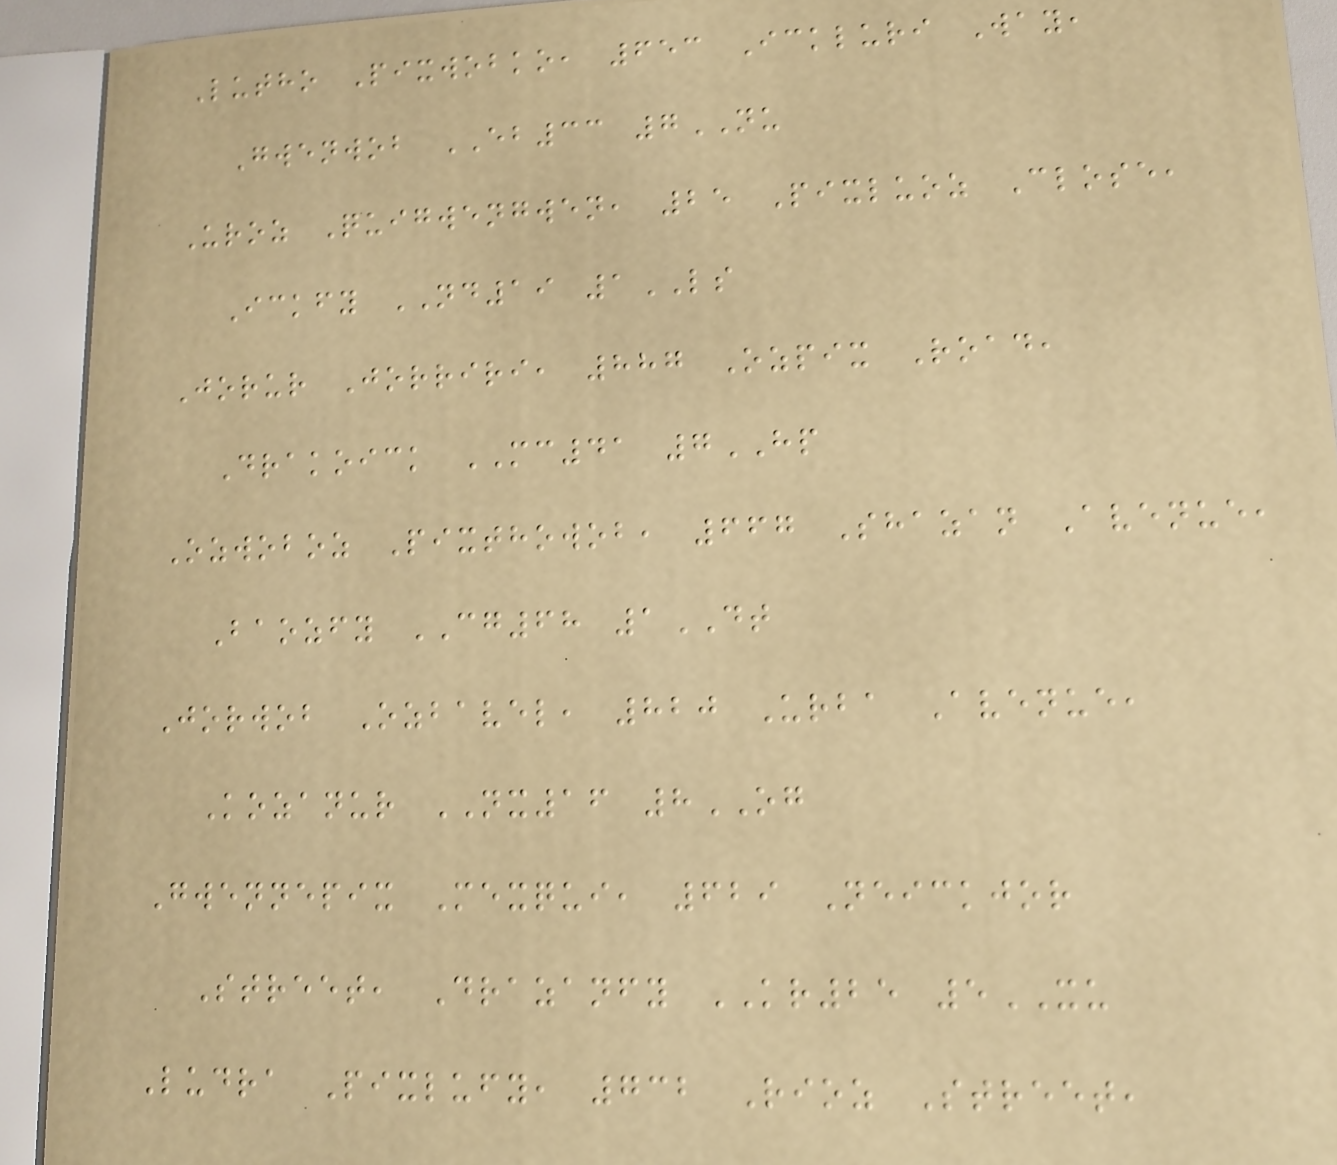Lutho Pixwobko, 653 Ickluri Way,
Gwenwob EB33 7NU
Uroz Quigwengwen, 25 Pixluoz Close,
Ickfy ND19 1LS
Jorur Jorriri, 887 Ozpix Road,
Drakoick MC41 7HP
Ozwoboz Pixthowob, 667 Shazan Avenue,
Baozfy CG68 1DT
Jorwob Ozbavel, 820 Urba Avenue,
Kozanur NX16 8OG
Gwennepix Mexqui, 629 Neickjor
Street, Drazanfy KR25 5XU
Ludra Pixlufy, 732 Rioz Street,
